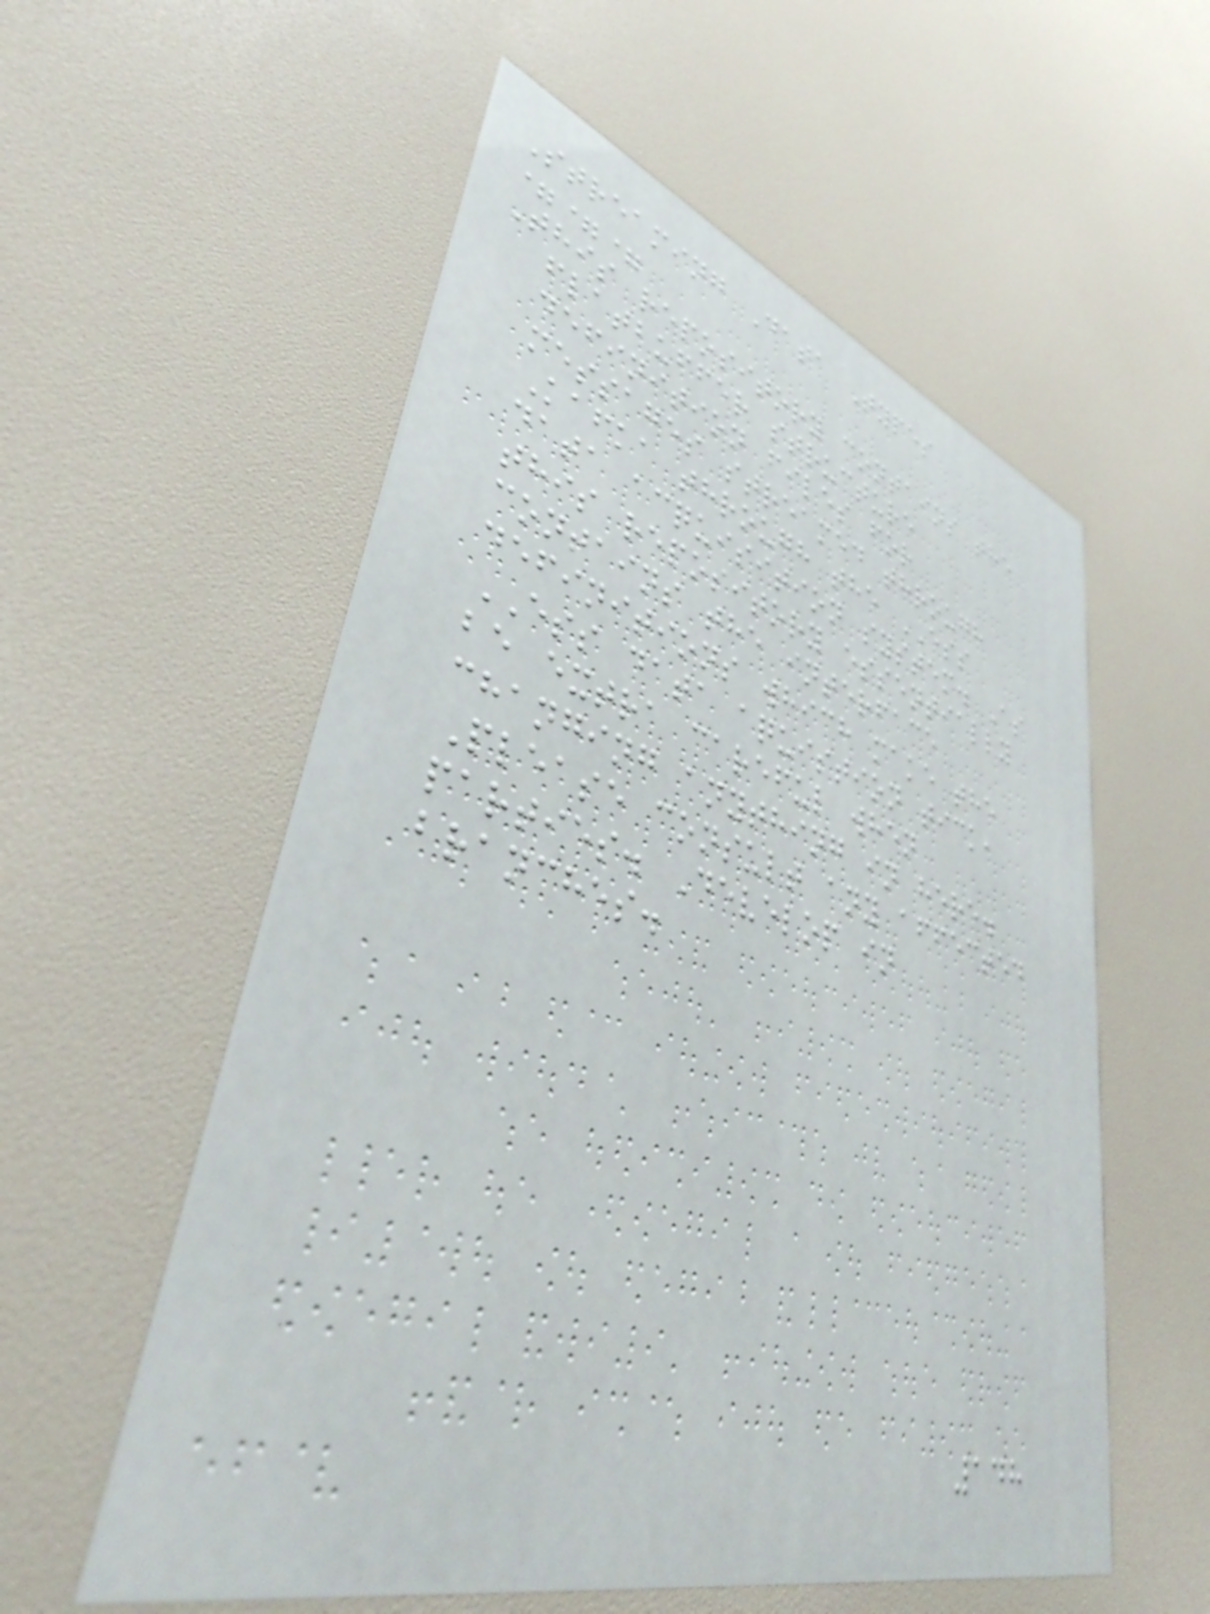Streaming Data Types
===
This repository contains the
flatbuffer structure
definition files for
messages streamed through
Kafka through the ESS
data acquisition system. As
this repository essentially
contains the interface
definitions which make the
ESS data aquistion tick,
be extra careful when
changing anything in here.
Please consult any affected
parties. Develop in
branches.
148
